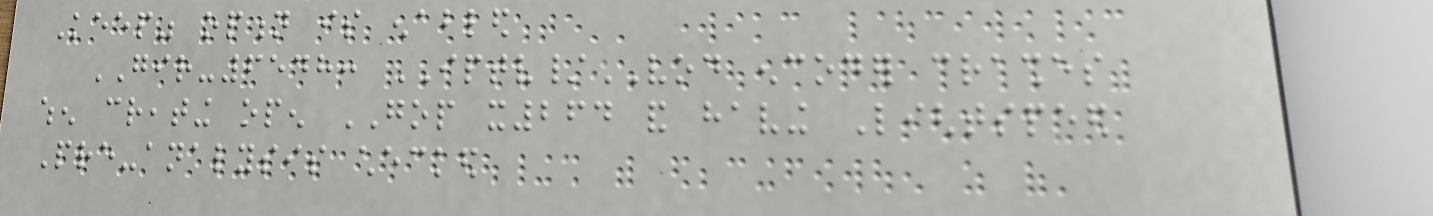Keep" option is enabled
GIR-6548: IPTV/VOD encoder crashes
when creating open GOP x264 and having Lightspeed
Pre-analysis checked
